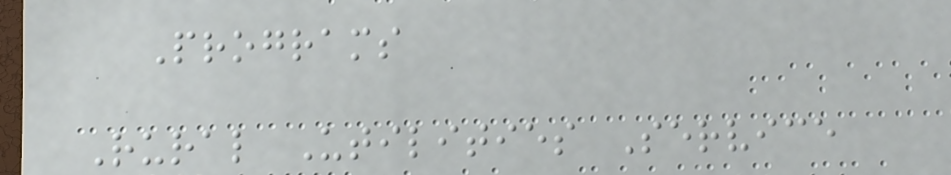Programs
Rural Utilities Service
